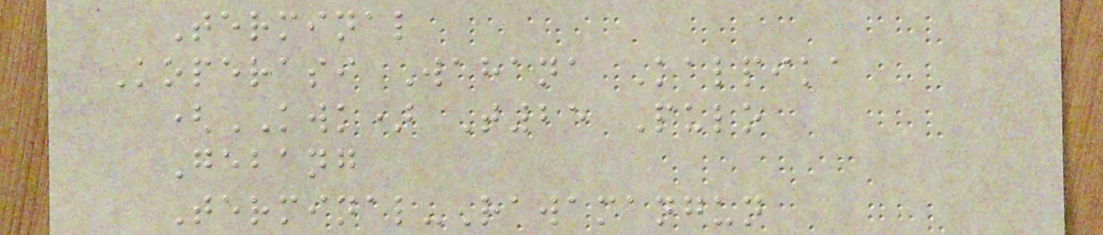Terminal
Koperasi Wahana Kalpika
(KWK) T25 Pulo
Gebang
Terminal-Rawamangun
